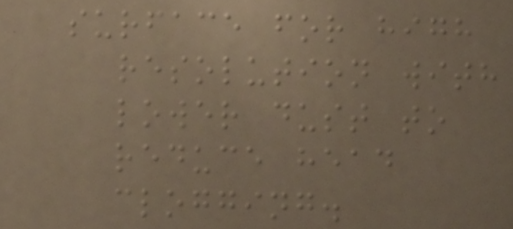surface for high
resolution with
lower dust to
reduce head
clogging.
